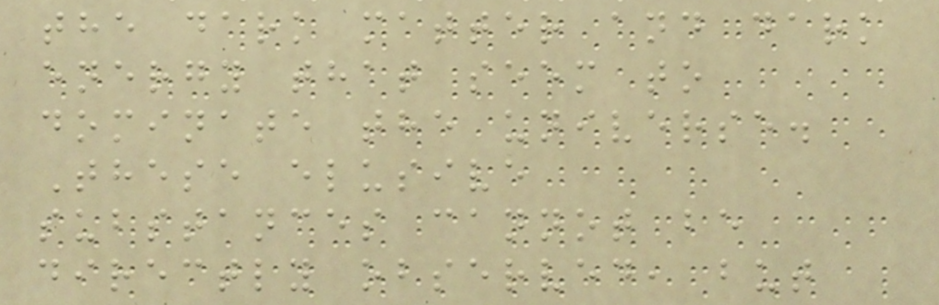the dark matter and dark
energy that seem to
dominate the universe.
These elusive
substances cannot be
directly observed, but
